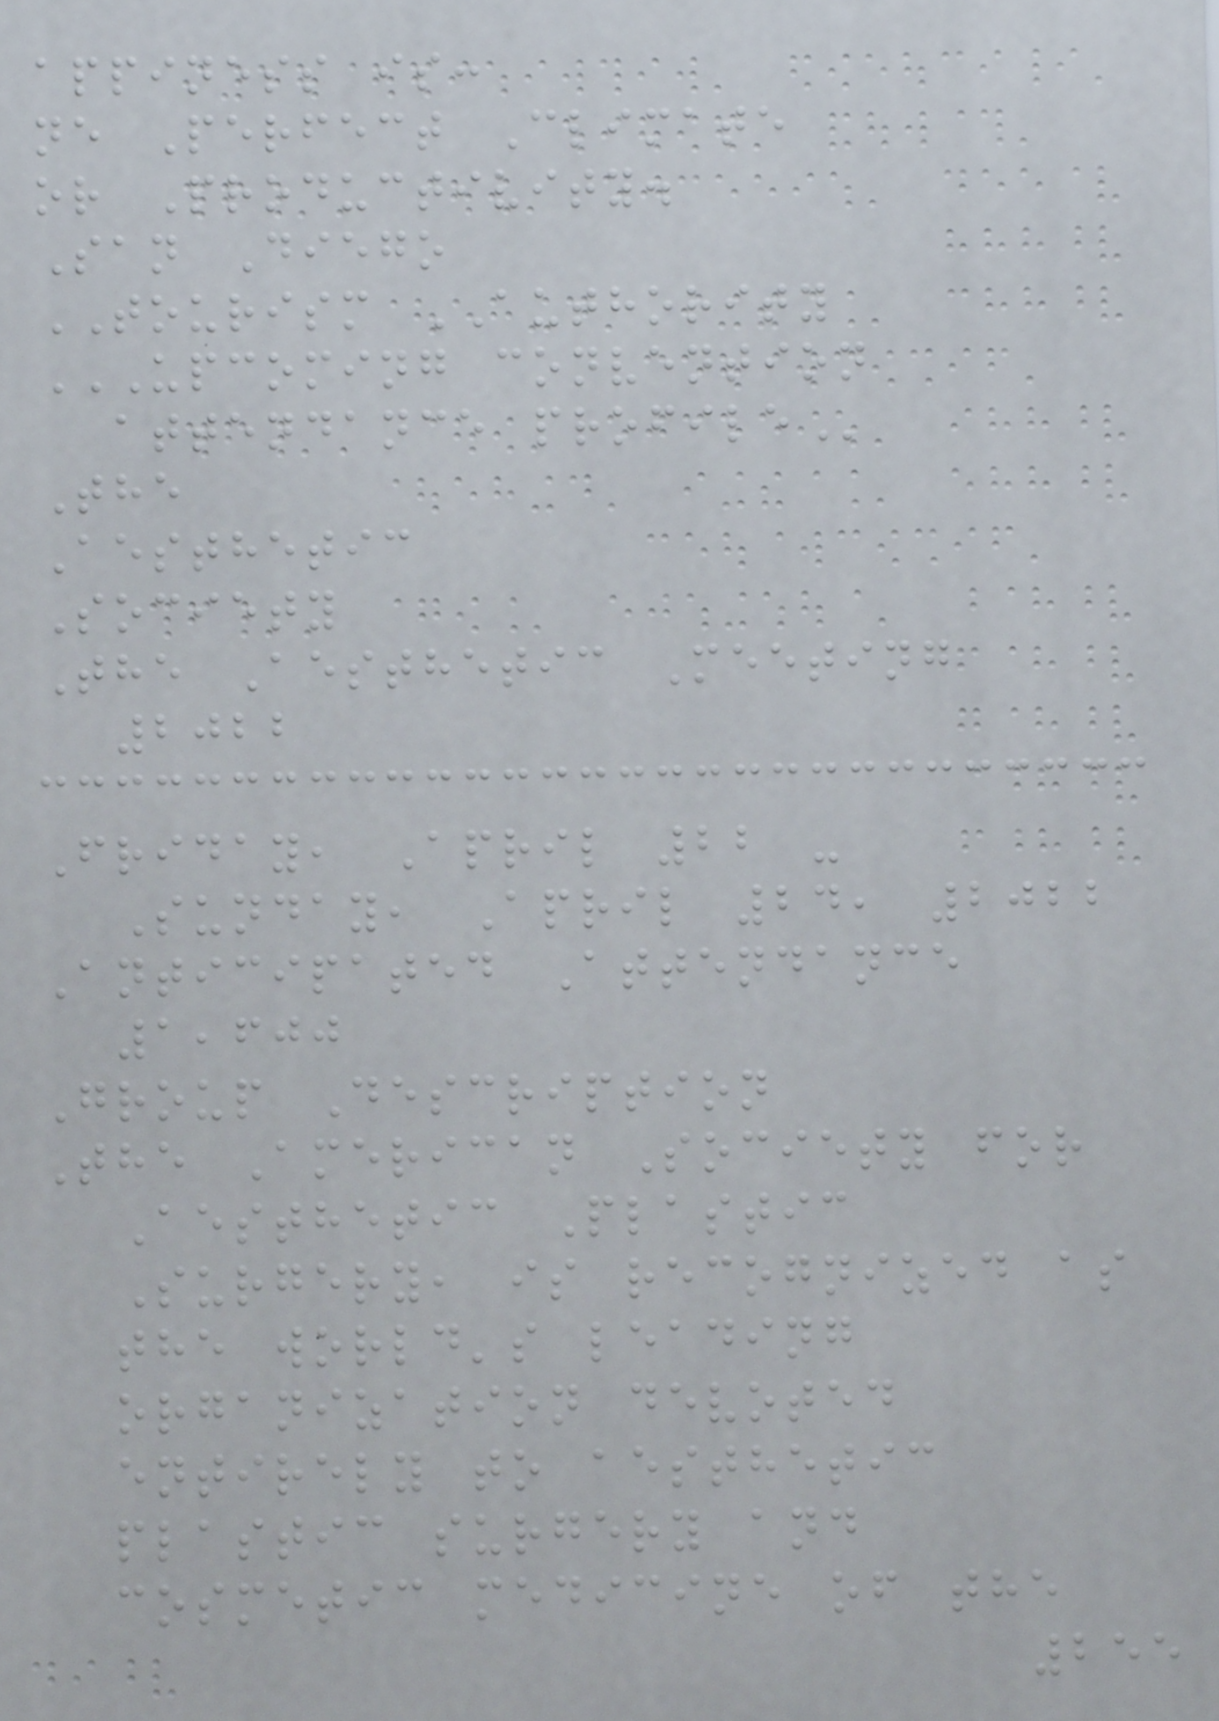appiness is:
ne Perfect Climate
or Productivity.
San Diego
TOURISM AUTHORITY
UPCOMING CONVENTION
ATTENDANCE PROFILE
The
Aesthetic
Society
The Aesthetic Meeting
2022
Friday, April 22 -
Sunday, April 24, 2022
Anticipated Attendance
1,600
Group Description
The American Society for
Aesthetic Plastic
Surgery, is recognized as
the world's leading
organization devoted
entirely to aesthetic
plastic surgery and
cosmetic medicine of the
255
